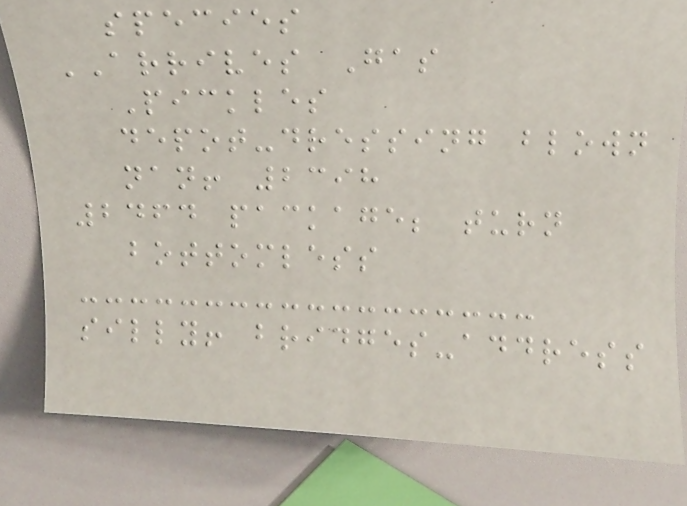species
ARRIVES Gas
Pickles
depot-dressing blown
nan! 2398
2464 package; turn
bottomless
silly! bridges-address
